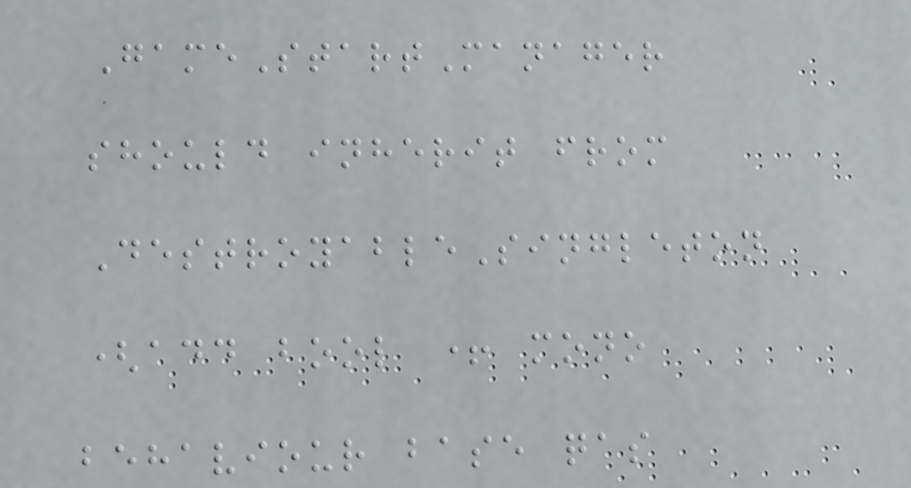GameStartManager
should inherit from
DestroyableSingleton
(add bool + mono
behaviour base qas
